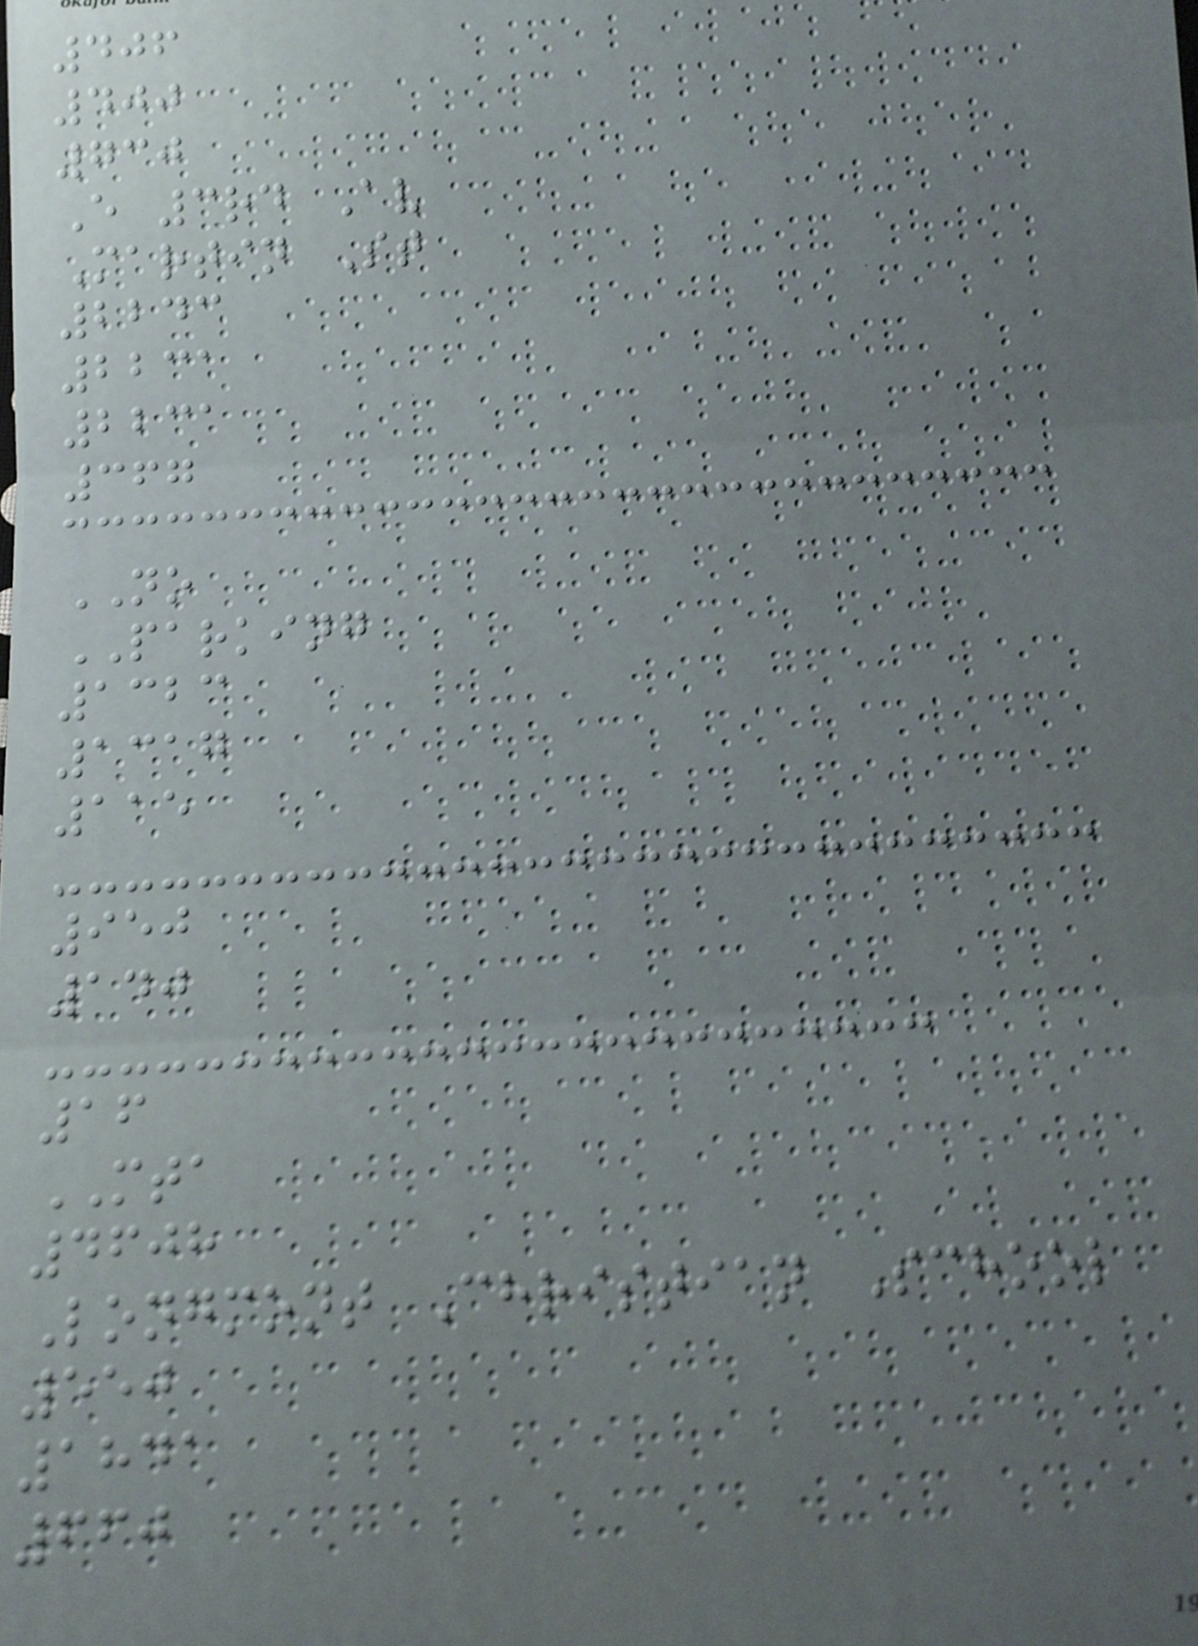406
400
730
E 3rd Av
Martin St
2243
2231
2231
367
NO
PARKING
1323
1317
115
950
140
16
MTA
4608
Longmont Christian School
550
1841
660
